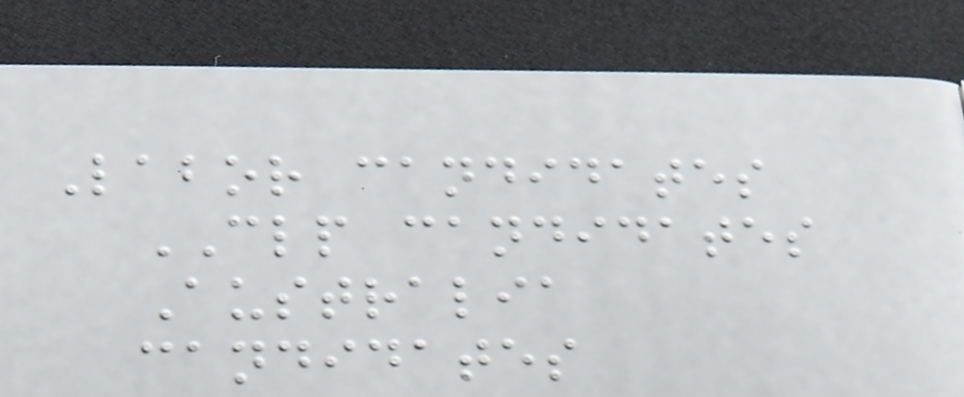Labor candidates
CLP candidates
Australia
candidates
